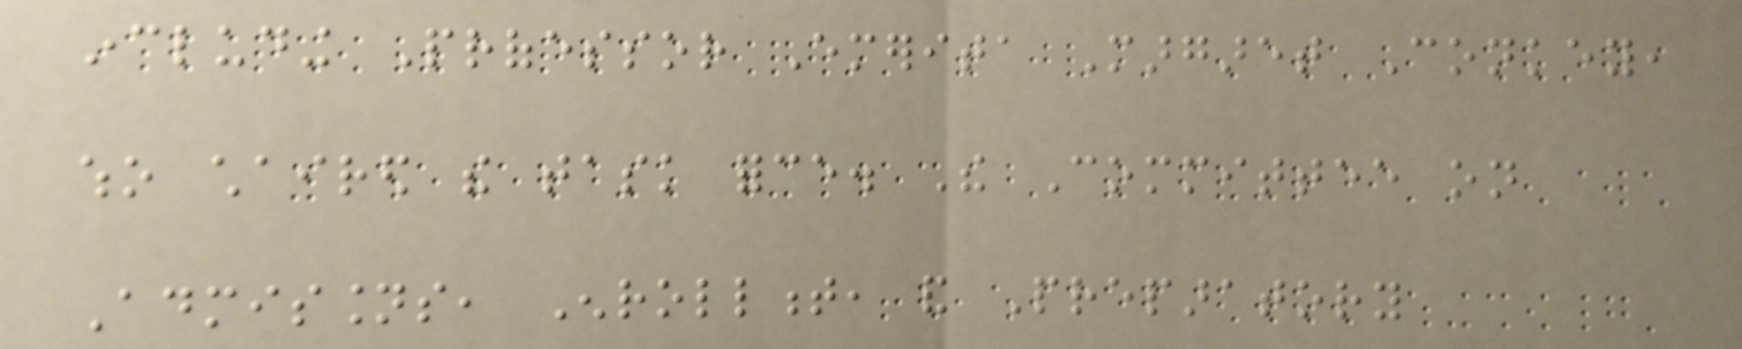including Professor Emerita Margaret Conkey,
who chaired the task force. The Committee on
Admissions, Enrollment, and Preparatory
